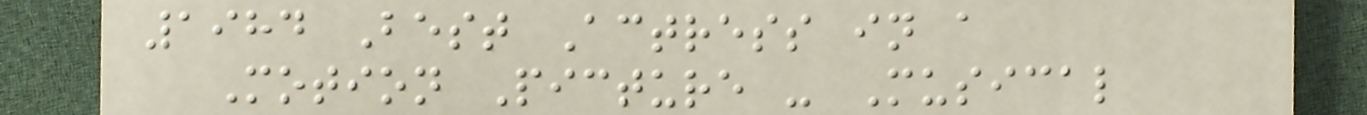1984 Best Actress in a
Motion Picture - Musical
